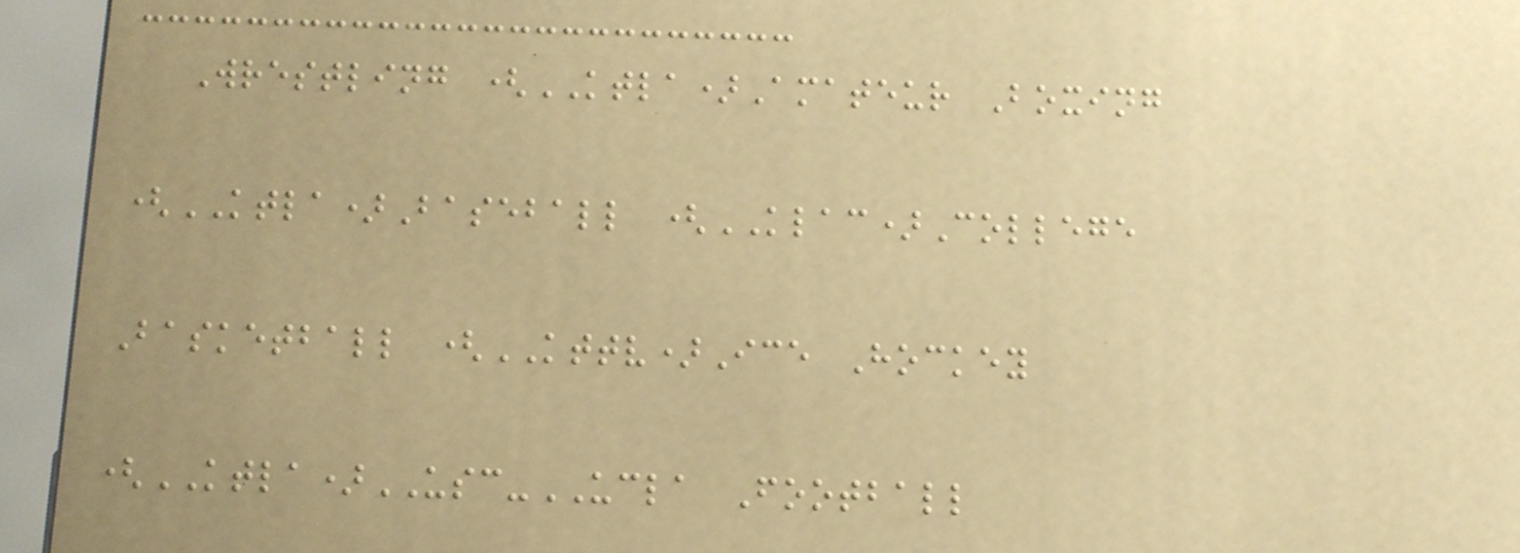Wrestling (KTLA)Amateur Boxing
(KTLA)Baseball (KLAC)College
Basketball (KTTV)Ice Hockey
(KTLA)USC-UCLA Football
